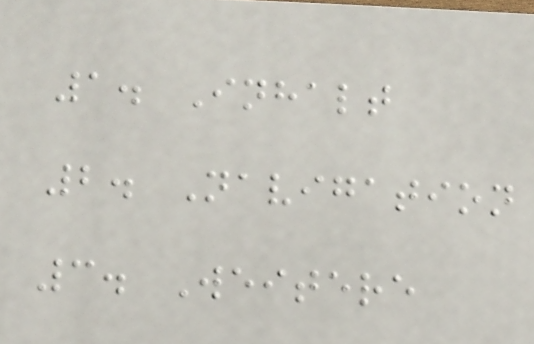1. Inhalt
2. Navigation
3. Weitere
